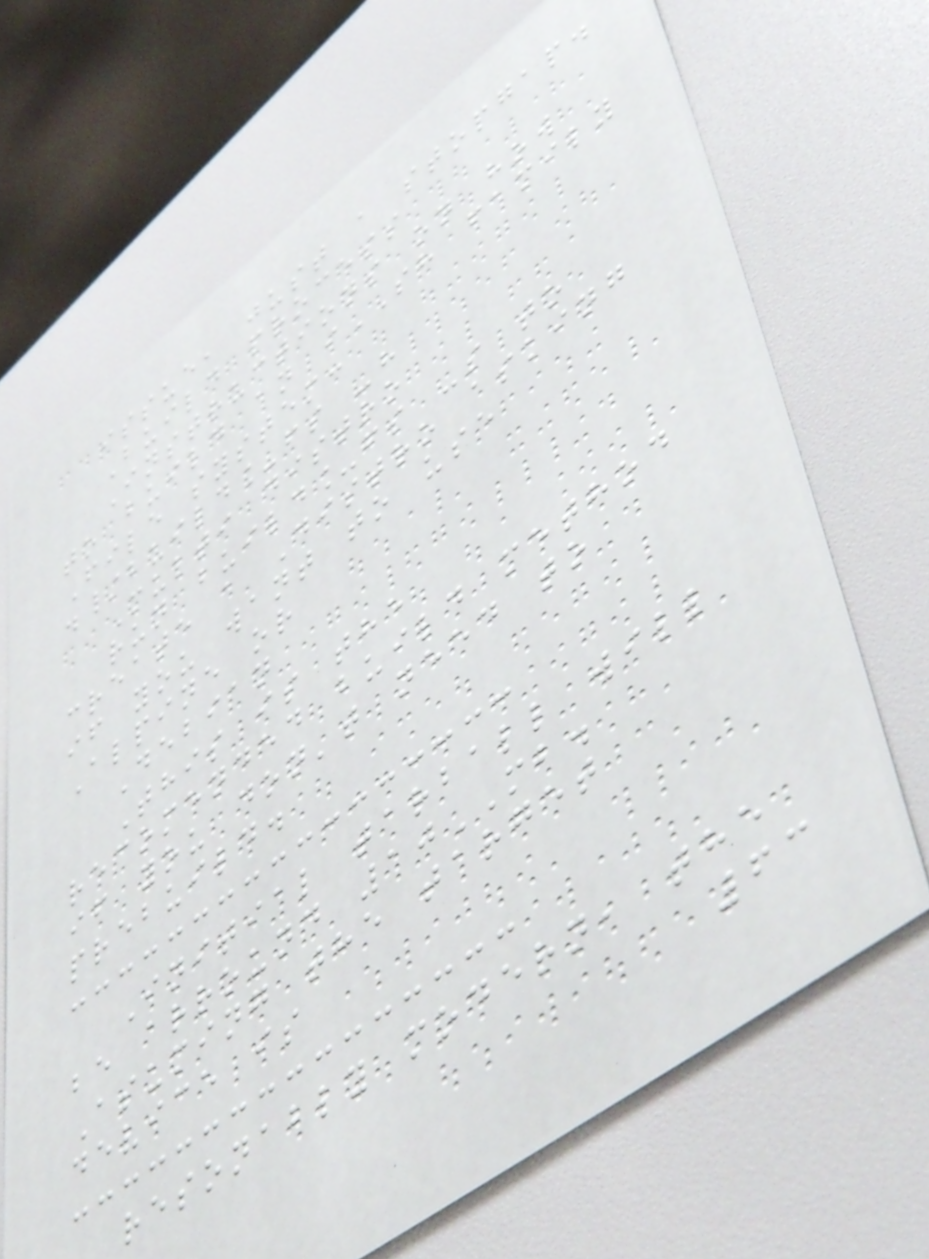issue, just a stopgap.
Build process
Instructions on how
to build an iSH family
File system:
./build_fs -h
Multi distro
run build_fs -s to
create a Distro asking
if you want to use
Alpine or
Debian
This is the
recomended build method
if you don't need to
prebuild.
Initial tarball will
be arround 10MB.
Asuming the target
device is
resonably modern, the
63
